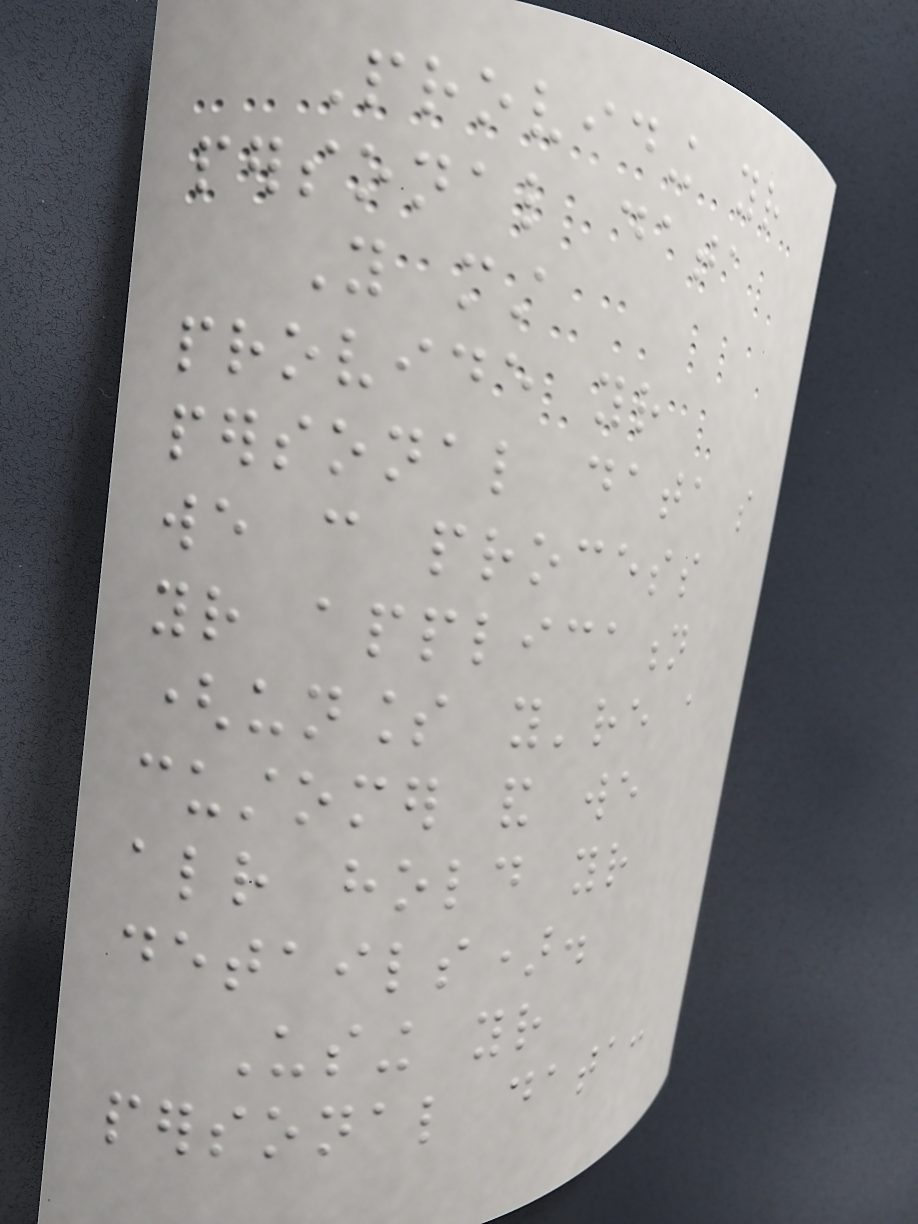Providing your
personal data
You must
provide your
personal data so
we can process
your application
(unless you're a
customer and we
already hold your
details).
Using your
personal data:
